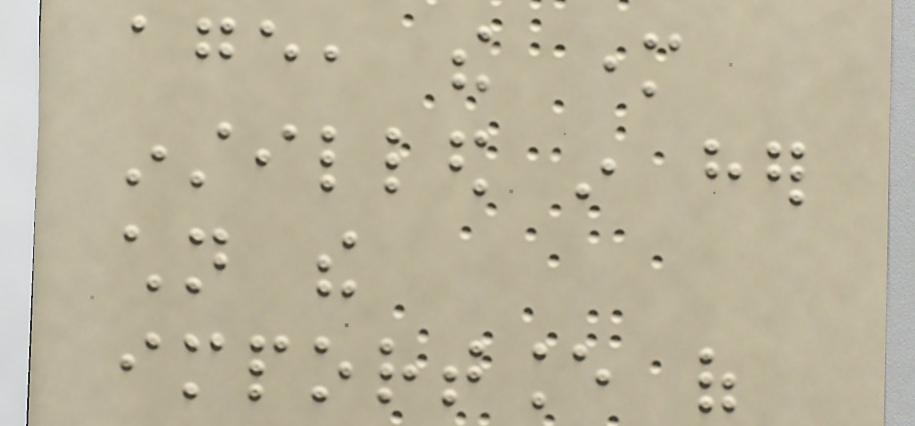age, the mother
instilled in her
children the
importance of
